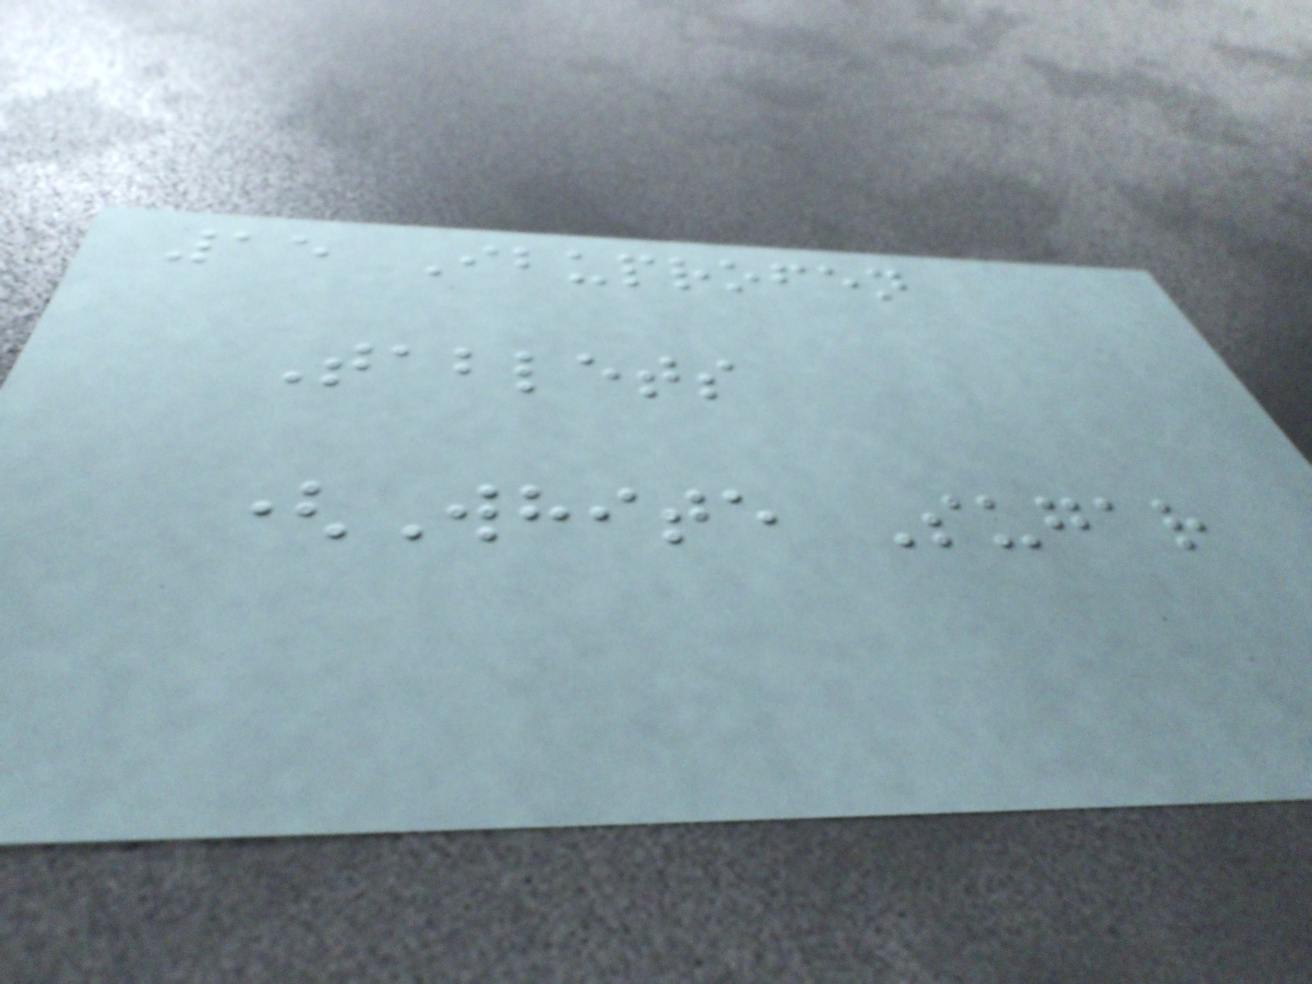15 Ibuprofen
Tablets
(White Sugar
